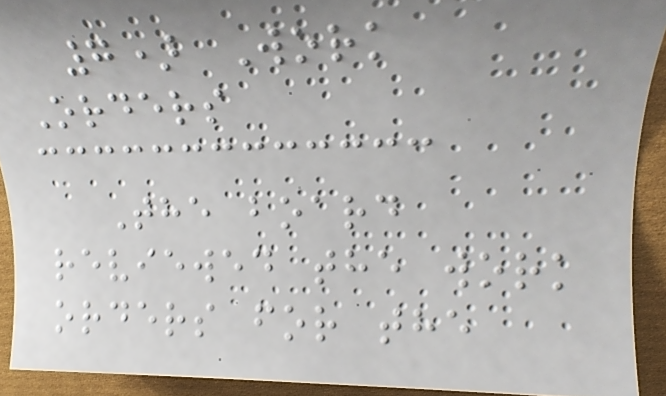7) Work
Orders
The board
reviewed the work
orders for the
